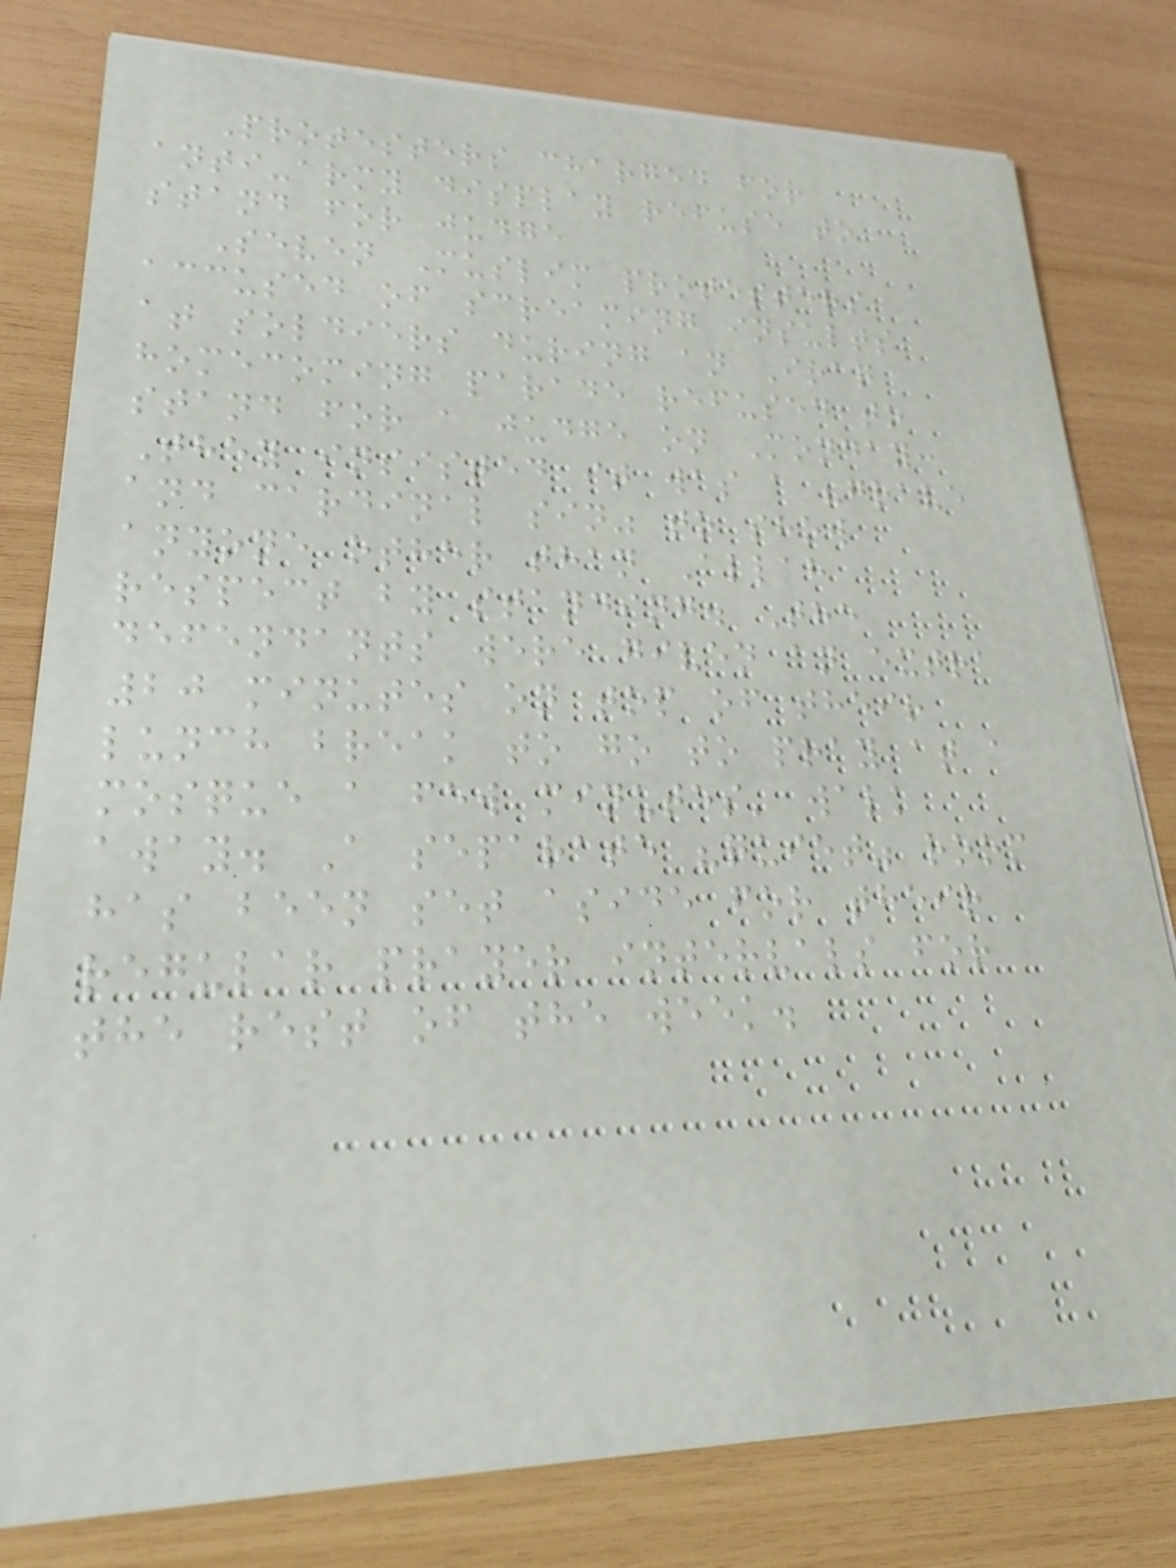Protesters charged for
anti-army display refuse to
stand for judge
Seven Muslim protesters
accused of screaming insults
at soldiers during an Iraq
homecoming parade refused to
stand for a judge on Monday:
They insisted it was a "grave
and cardinal sin" to show
anyone other than Allah
respect by standing. The
defendants were given an extra
20 minutes on top of their
lunch break to go to pray at a
mosque a few minutes' walk
away. A separate "quiet" room
has been set aside for their
regular prayer intervals for
the rest of the week.
